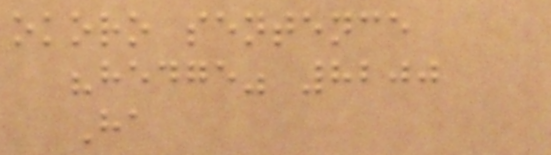okoro sentence
"hedge" 8200
Ha
